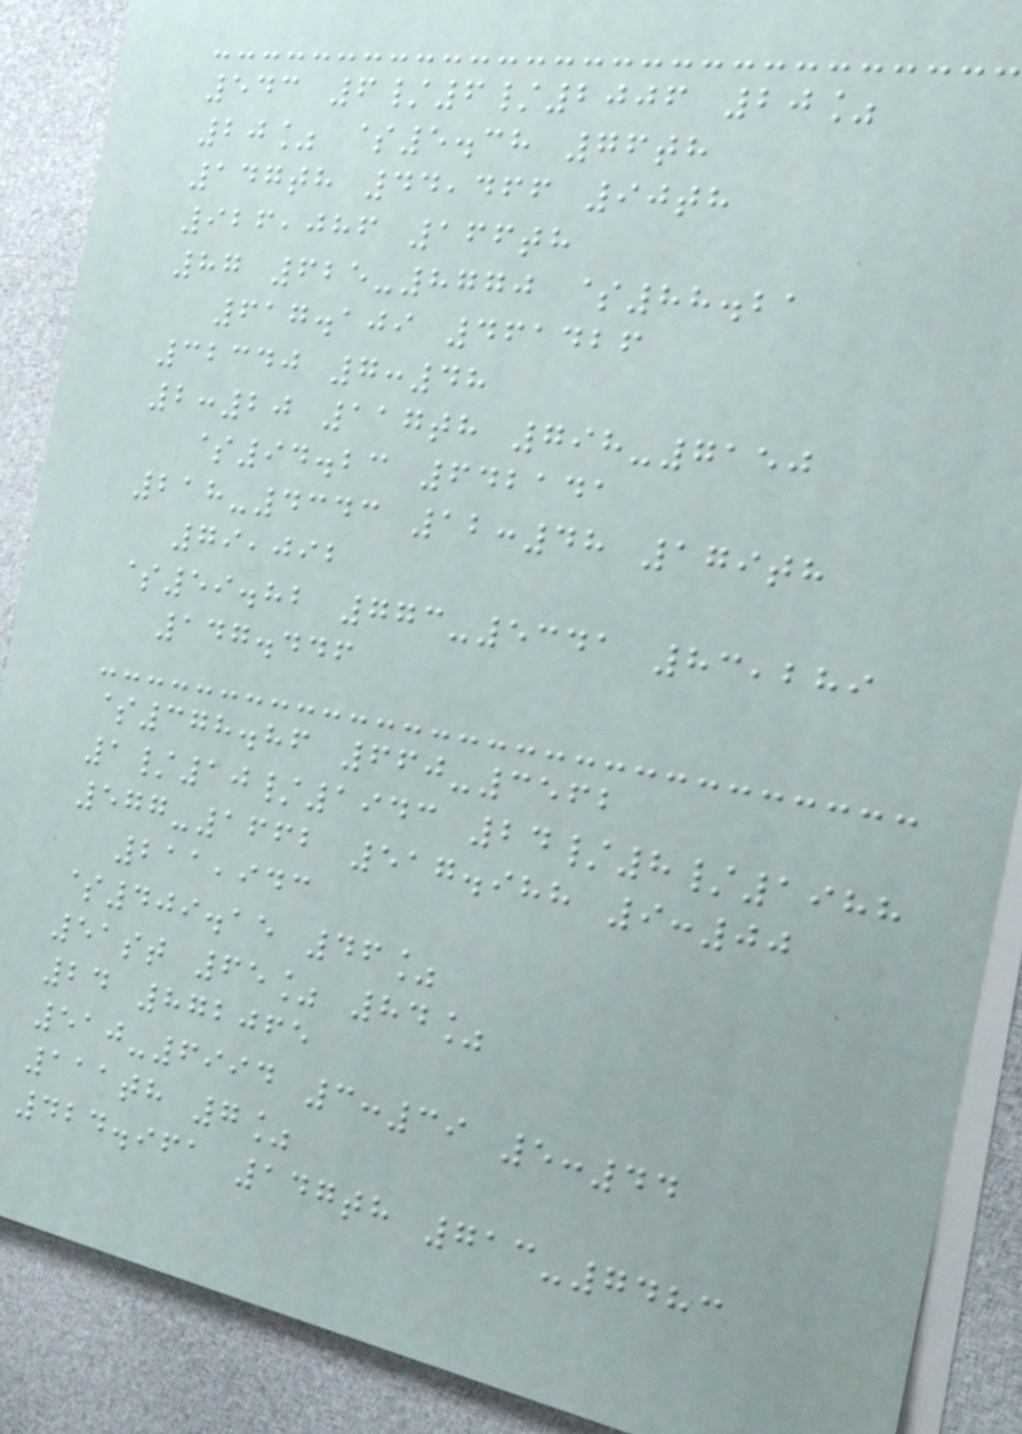543 6/6/2006 20%
20% $5.38 76th
147th 44,466 90th
926,086 166th
87 625-8770 $88.21
617.109 461426
32340 7:48
2:20 117th 798-7150
$94.23 642141
218-4343 12:48 179th
79,092
$59.82 773-5341 83,289
147.446
$378.86 660-3562
1/10/1943 24/8/1988
577-1662 517.988 9:00
211,943
$409.15 46%
51st 65% 84%
24 872065
510-6994 3:39 5:44
111th 7%
424.961 147th 713-7483
